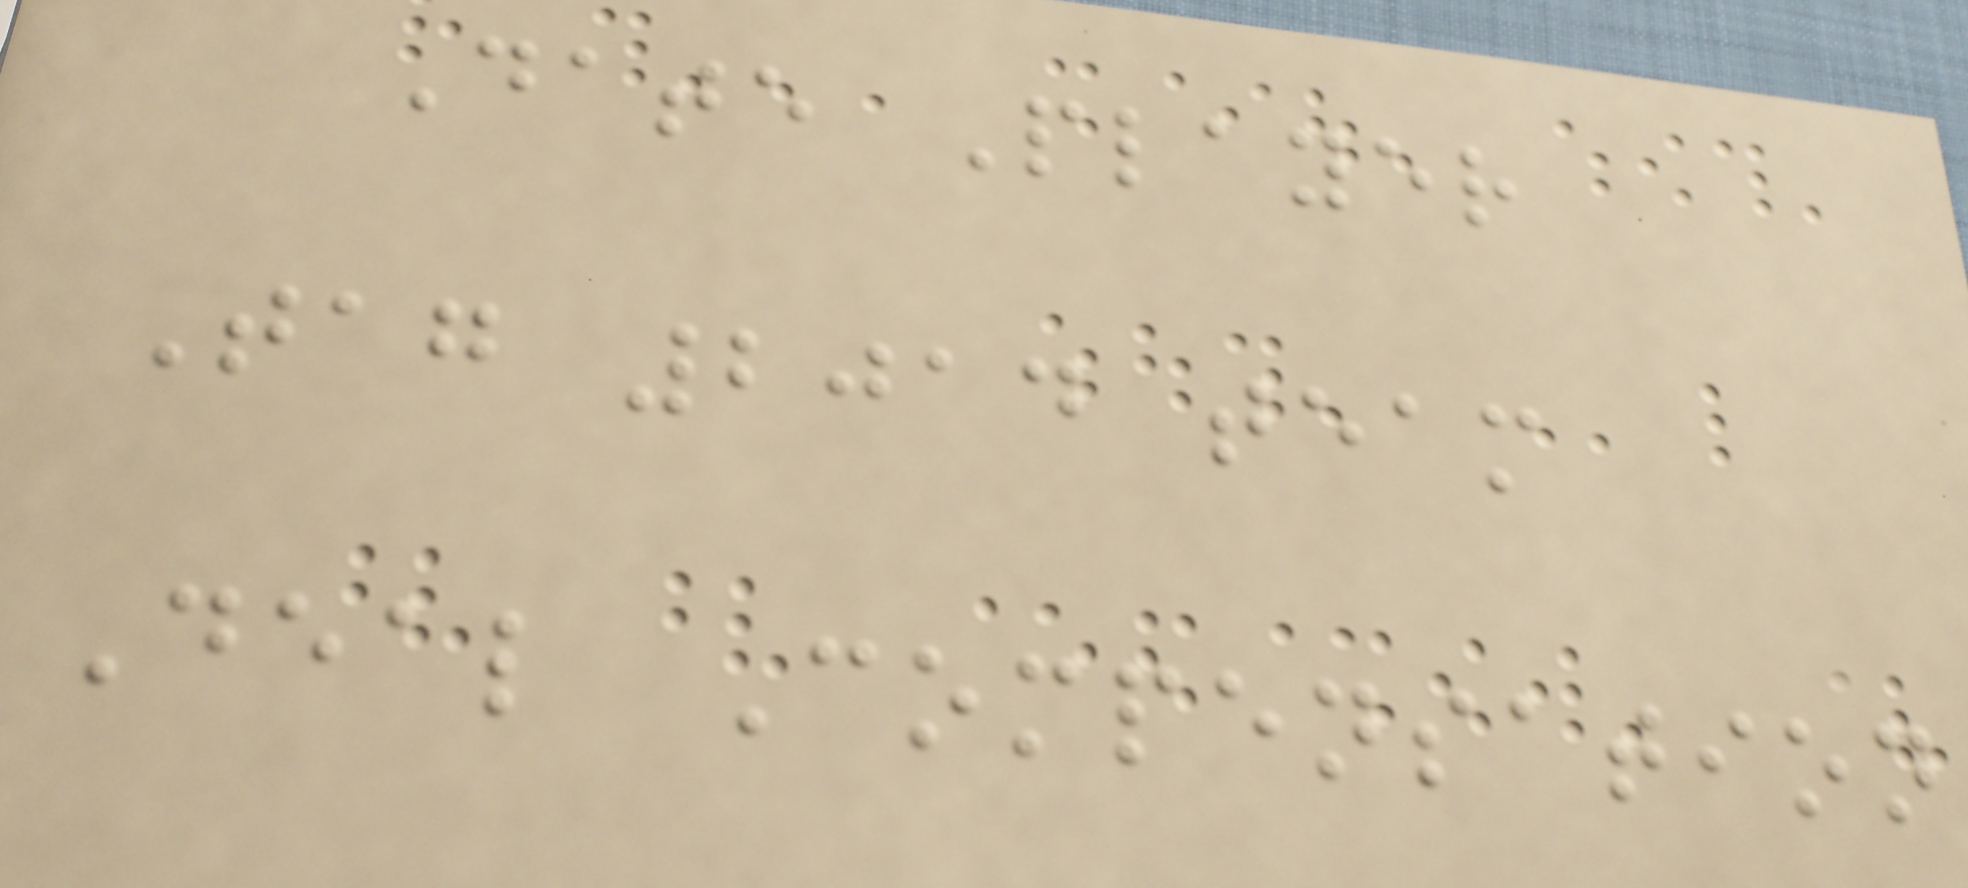Date Player
Tag 2014 team
Deal Compensation
